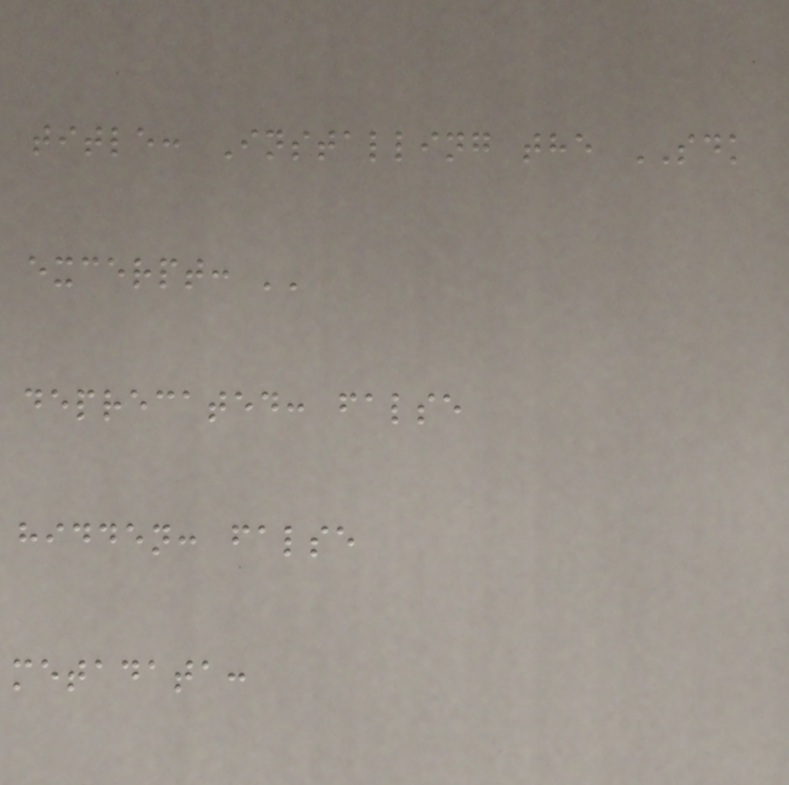title: Installing the SDK
excerpt: ''
deprecated: false
hidden: false
metadata:
